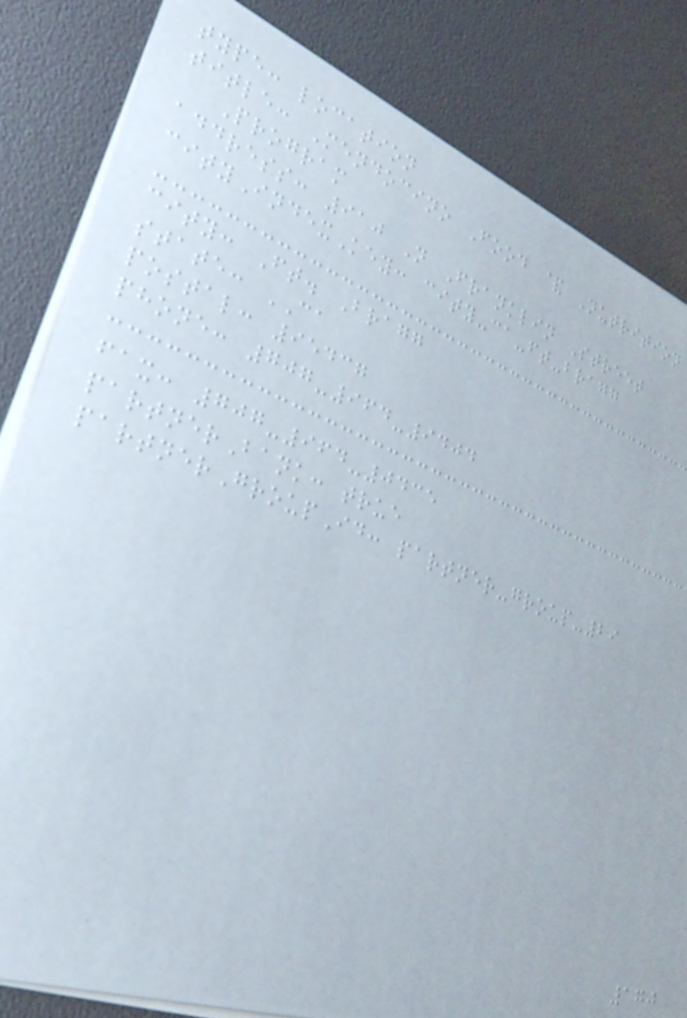type: location
title: Mendocino Food & Nutrition
Program
address: 910 N Franklin Street
cityIndexKey: city-ca-ft-bragg
city: Ft. Bragg
state: CA
postal: 95437
phone: 707-964-9404
fax: 707-964-0435
partnerBank: true
partnerGroupId: partner-group-29
170
